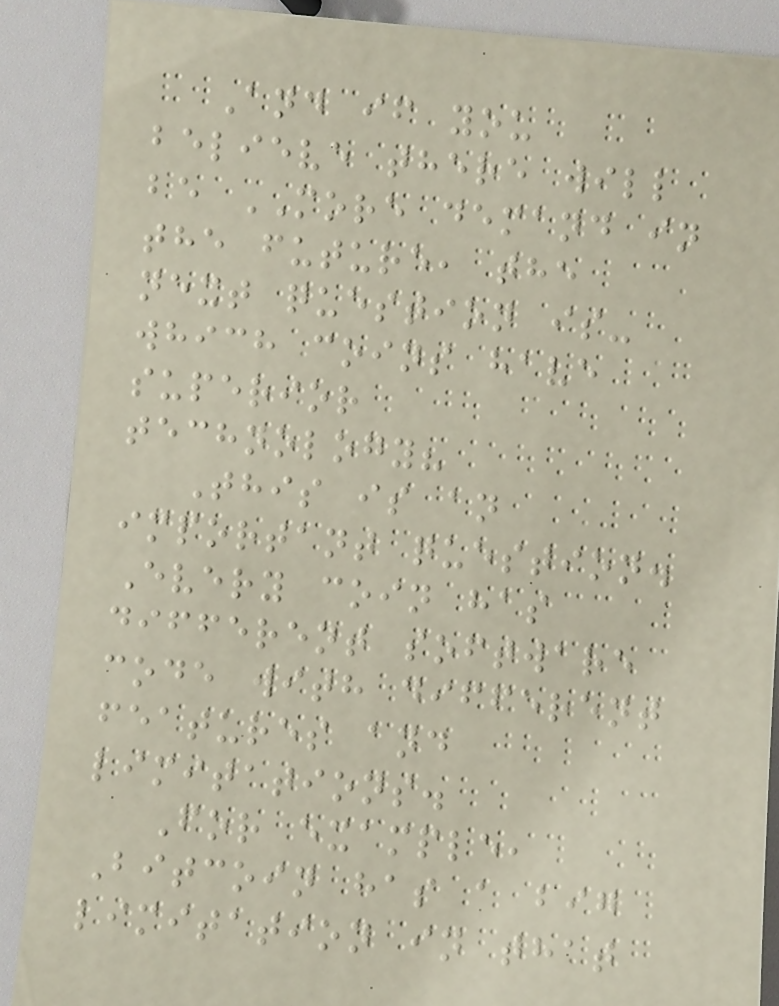And if you
believe there will
be MORE demand in
the future, the
next question is-
which coins have
superior
technology?
This is an
important question.
Every coin has
different software
code with different
features and
limitations.
For example,
Bitcoin has a big
limitation in that
